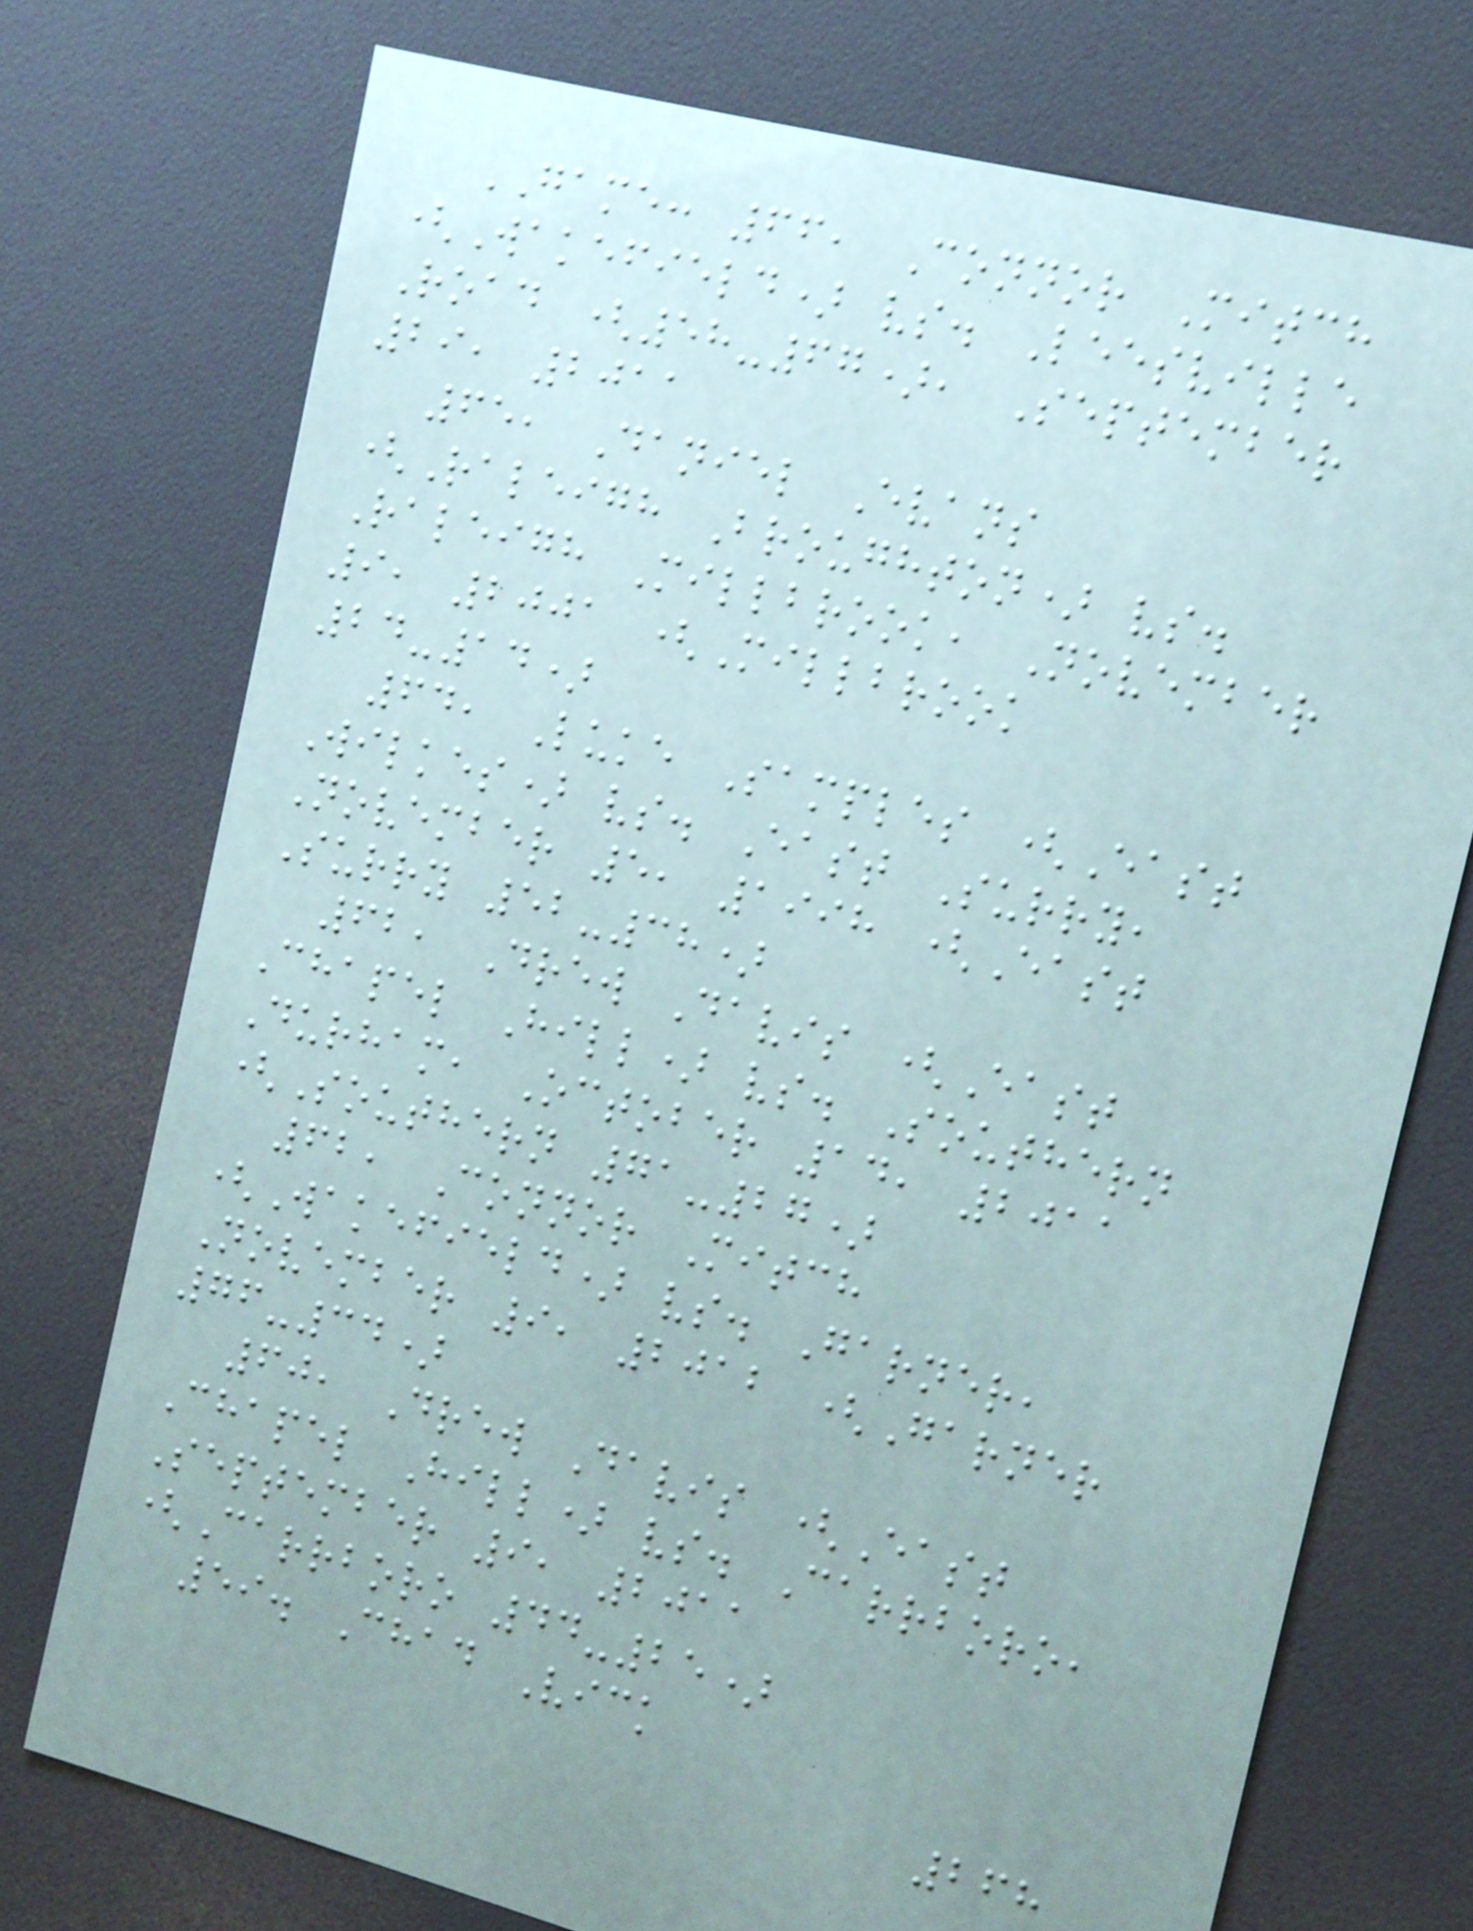GAME: 66, Connor Mitch
(Wakefield) vs. Leesville
Road (58-67), September
29, 2011
65, Daniel Evans
(Raleigh Broughton) vs.
Raleigh Millbrook, November
9, 2001 (Millbrook
24-14)
64, Luke Samples (East
Wilkes) vs. East Surry,
November 5, 1998 (East
Surry 52-38)
62, Drew Davis (East
Chapel Hill) vs. Southern
Durham, October 14, 2011
(Southern 71-27)
62, Connor Mitch
(Wakefield) vs. Garner,
November 9, 2012 (Garner
76-34)
60, Drew Davis (East
Chapel Hill) vs. Carrboro,
September 9, 2011
(Carrboro 44-25)
59. Chad Vick
268
